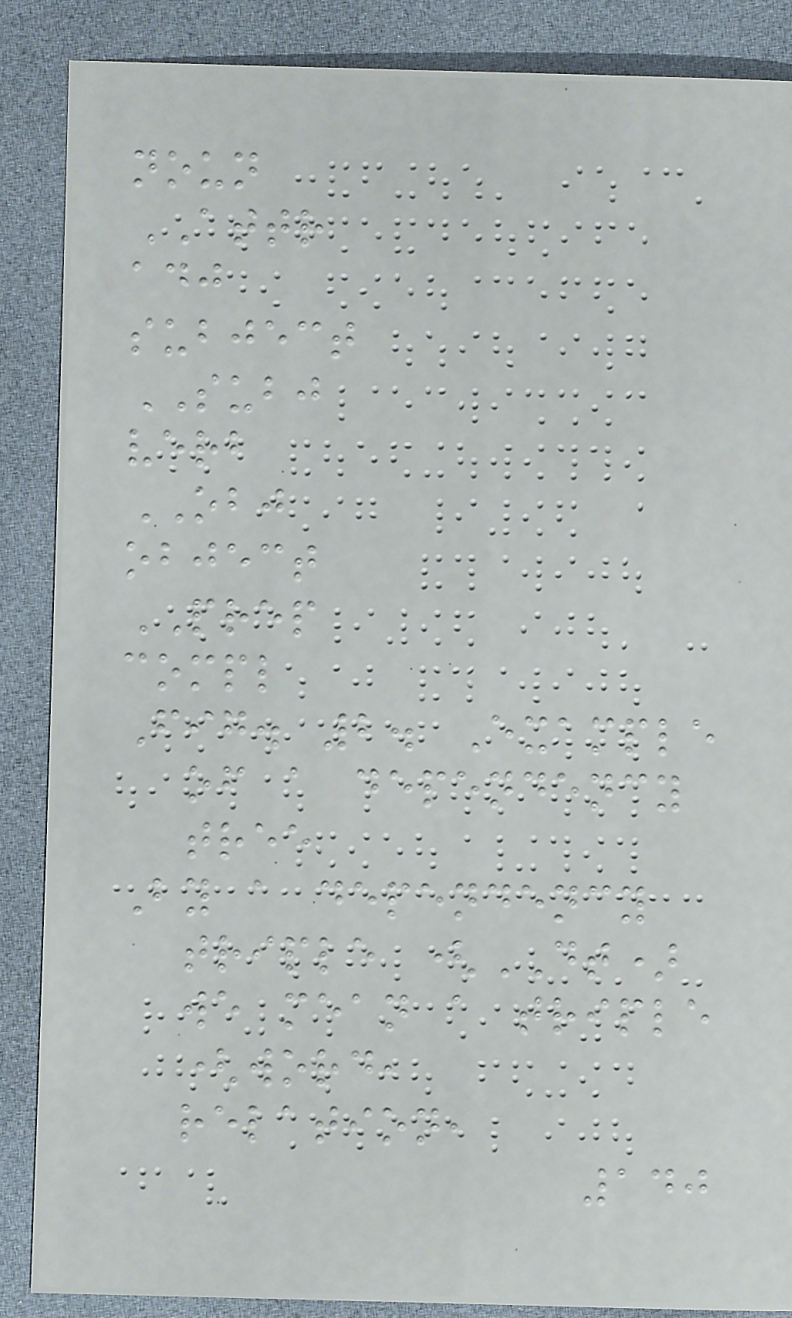noun
ATTR
adj
subject
SUBJ
verb
OBJ
object
PREP
compl
Fig. 2. Example
of a dependency
tree
By a dependency
triple (DT)
we mean a triple
(word,
relation,
140
